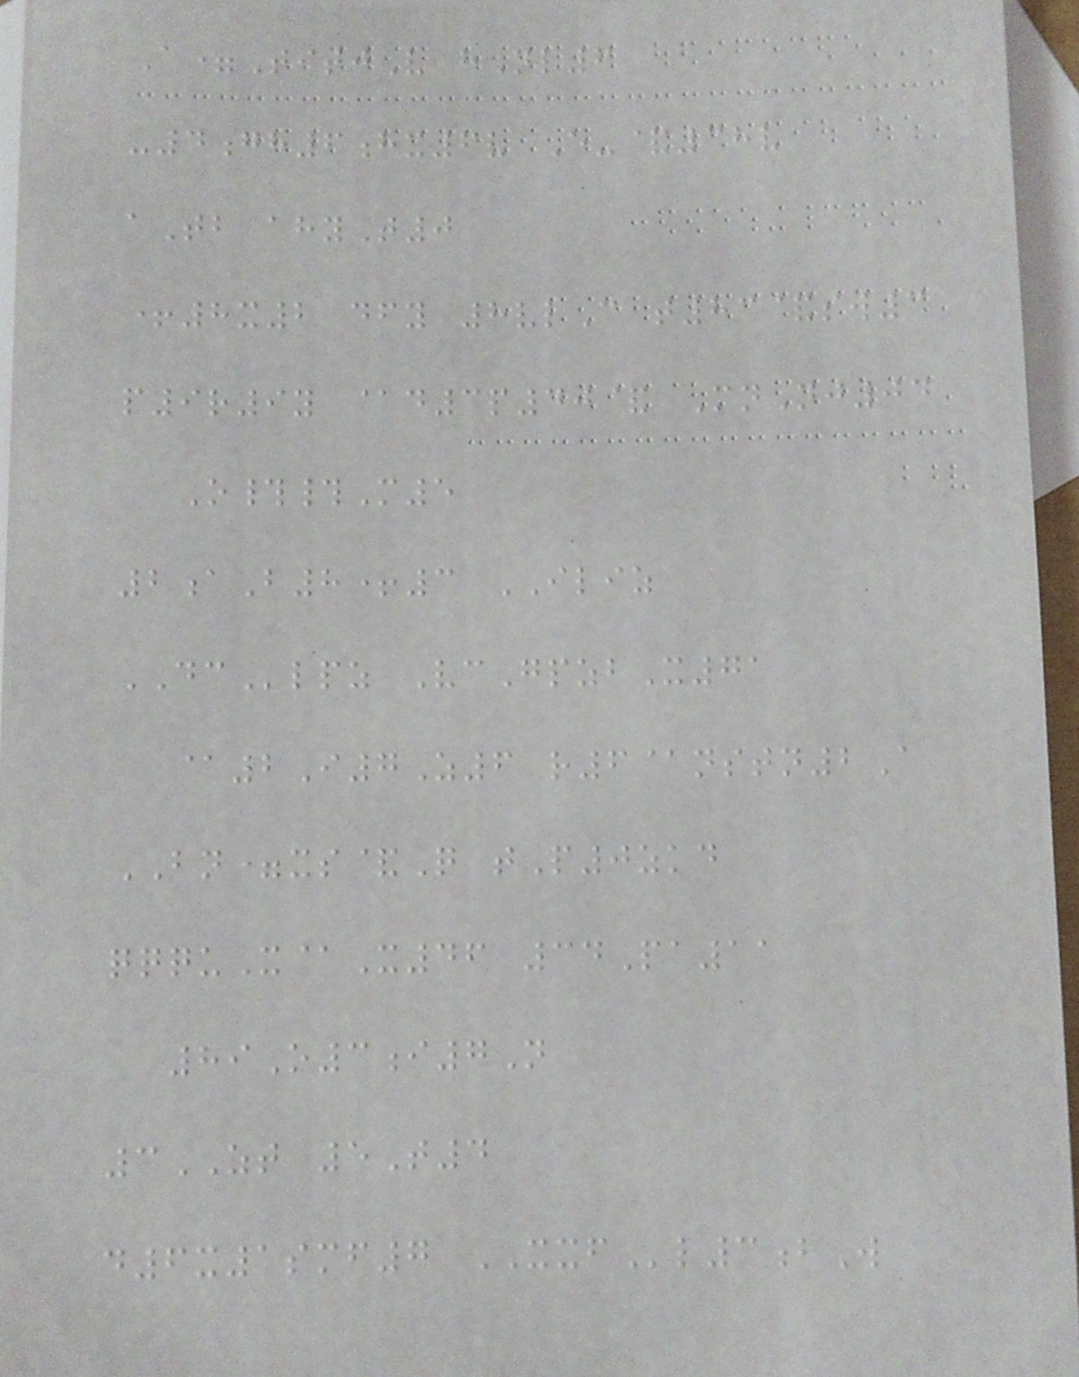A=TitjV hNl6
-4gh6hx6v E-&38v
aTb ahyT0
+8x2 dfy 8vlC t83&sw3
p9r9y @d3p40& MnNj04
O##M5
2aB8+3 ILIZ
DClpz VcGpzbX71
@2I7Z6 r6@nstn2A
BN=xs&Q tP0zkd
qqquX@X46 34Pa11
89O3i7N
3ZT 5T4
d6x1smf7 XXFl3bW
